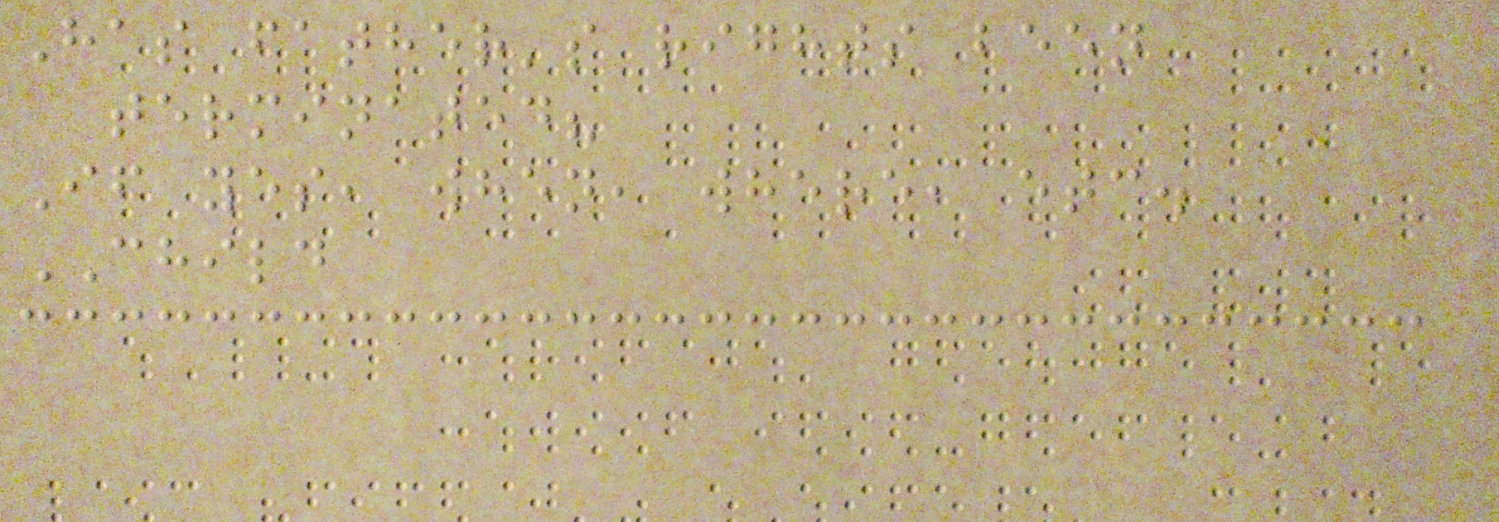Has father's rights been
terminated?
If yes, when, where, etc.
CHILD
